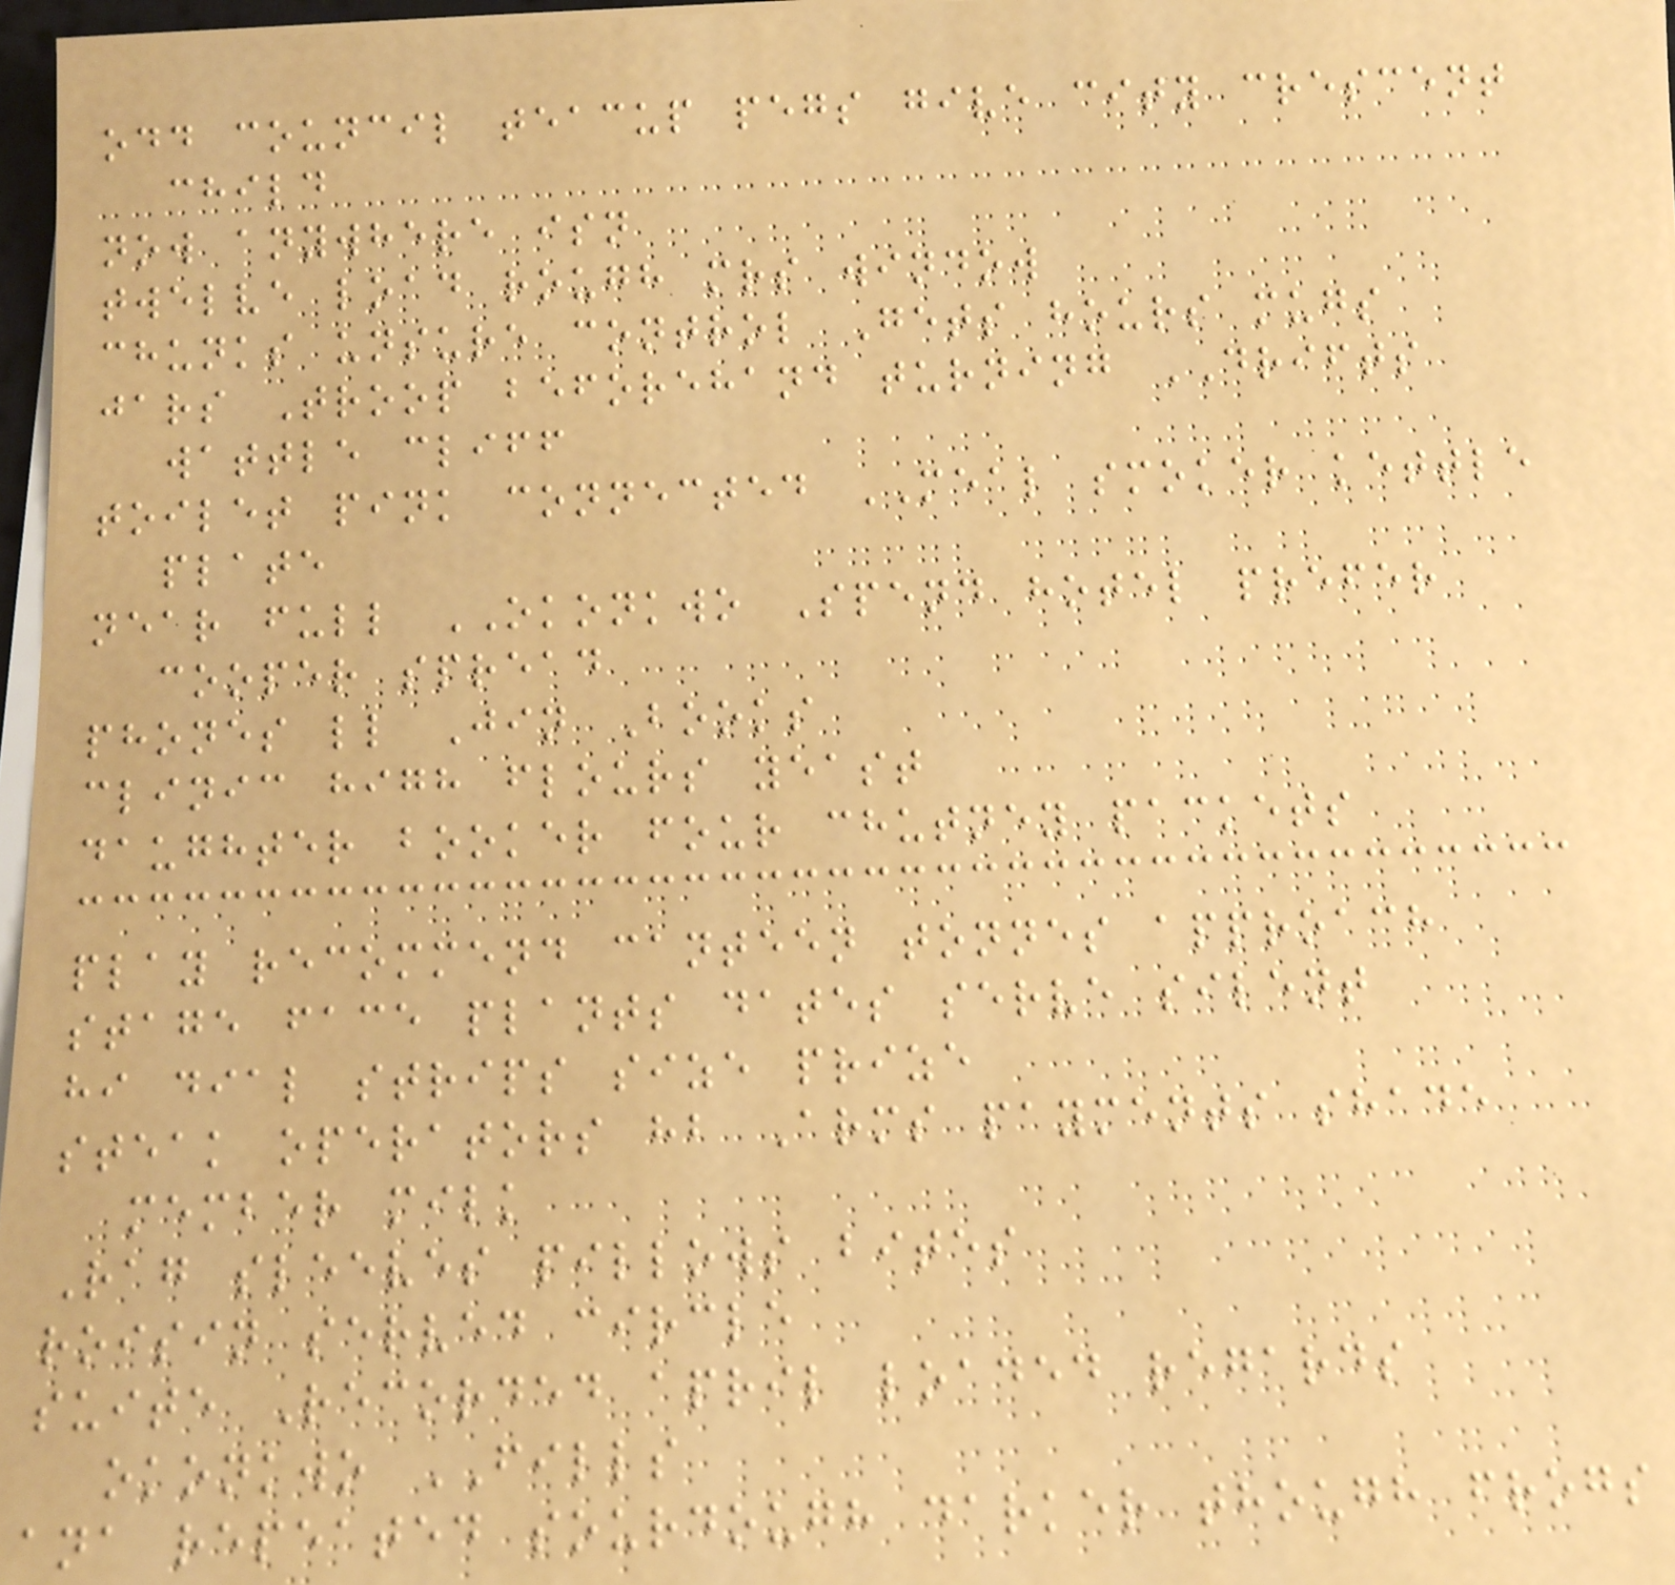odd council teacup pegs give city crescent
child
now anywhere isn
twelve load rough mrs window
chunks unsure control Gets hours mugs
jars Troop beforehand turning DRIFTS
wattle cliff
toilet pink connected MEAL smoker kettle
plate
near full OKONKWO Spend hotel prefer
cooper spread
phones ll Jin Books
clinic high flours yeast
daughter booker four chutney packets
play recommend canteen tonnes approach
stage face plants dates serve silent
hi dial strips size prize
steak operators hb Arms payments shade
member milk
Rag sleeves pillows bites
roisin served circle
suite Recorded april loaded regards
okonkwo FILLS
ana repeated sourdough darker though frogs
